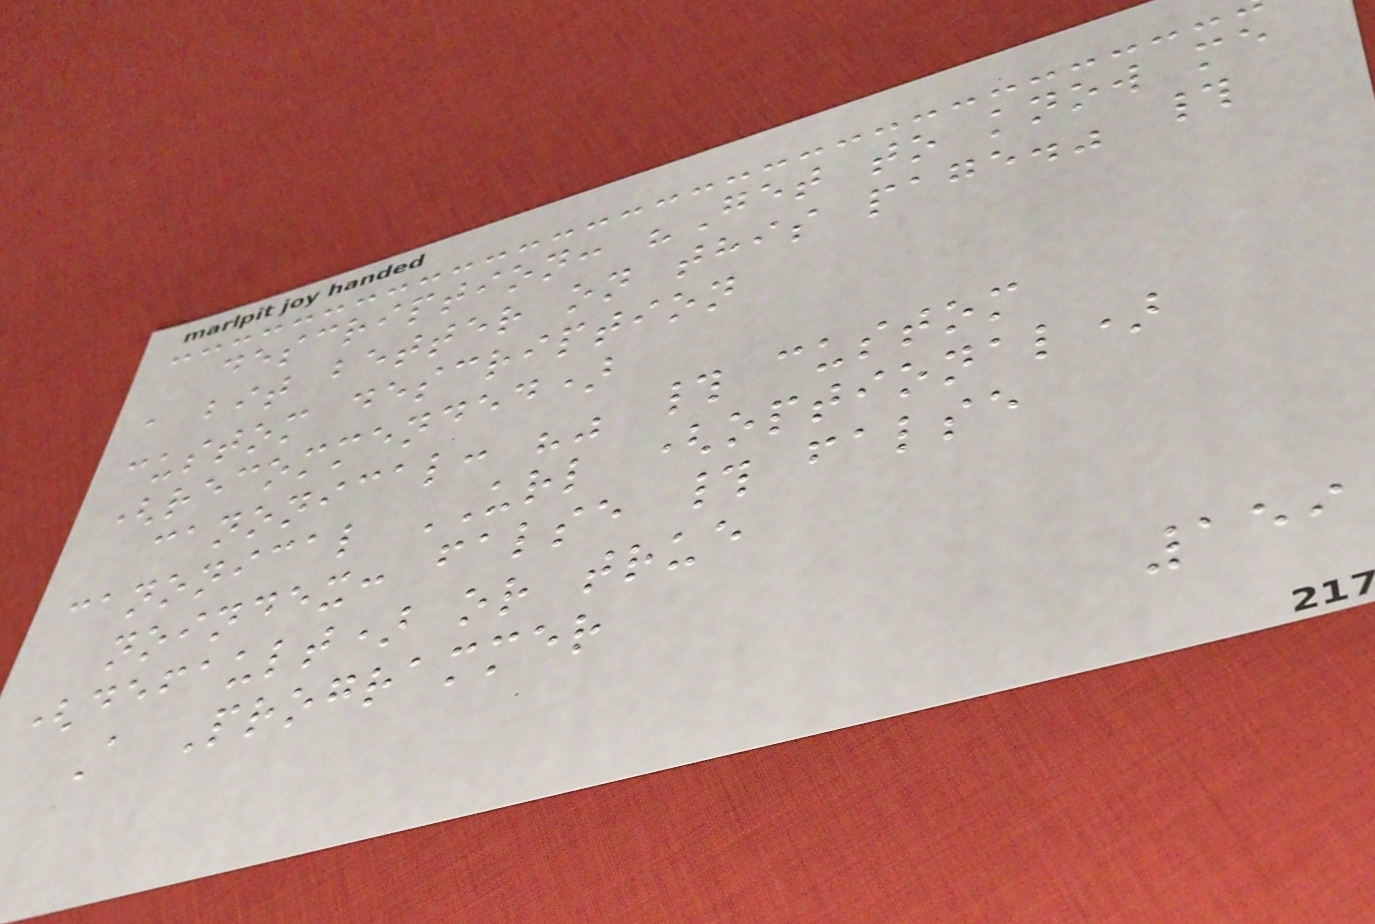description: "Get to know me
a bit better on this page." #
custom description
(recommended)
canonical: "" # custom
canonical URL (optional)
noindex: false # false
(default) or true
A Programmer
159
